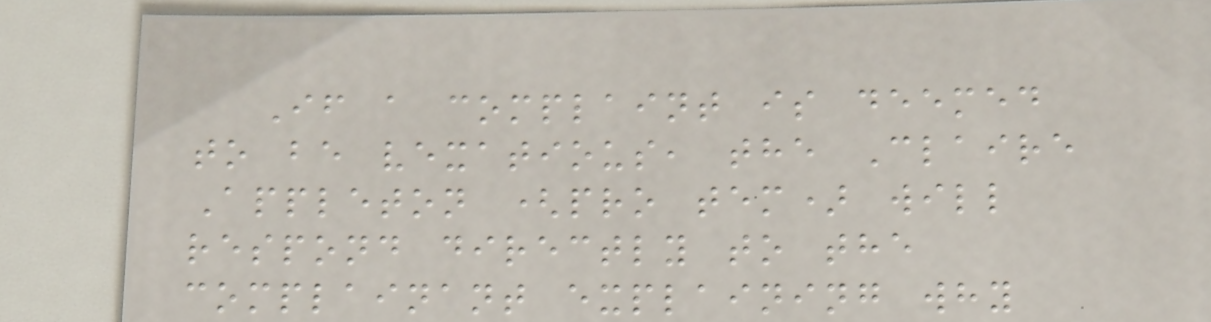If a complaint is deemed
to be vexatious, the Claire
Appleton (pro tem) will
respond directly to the
complainant explaining why
